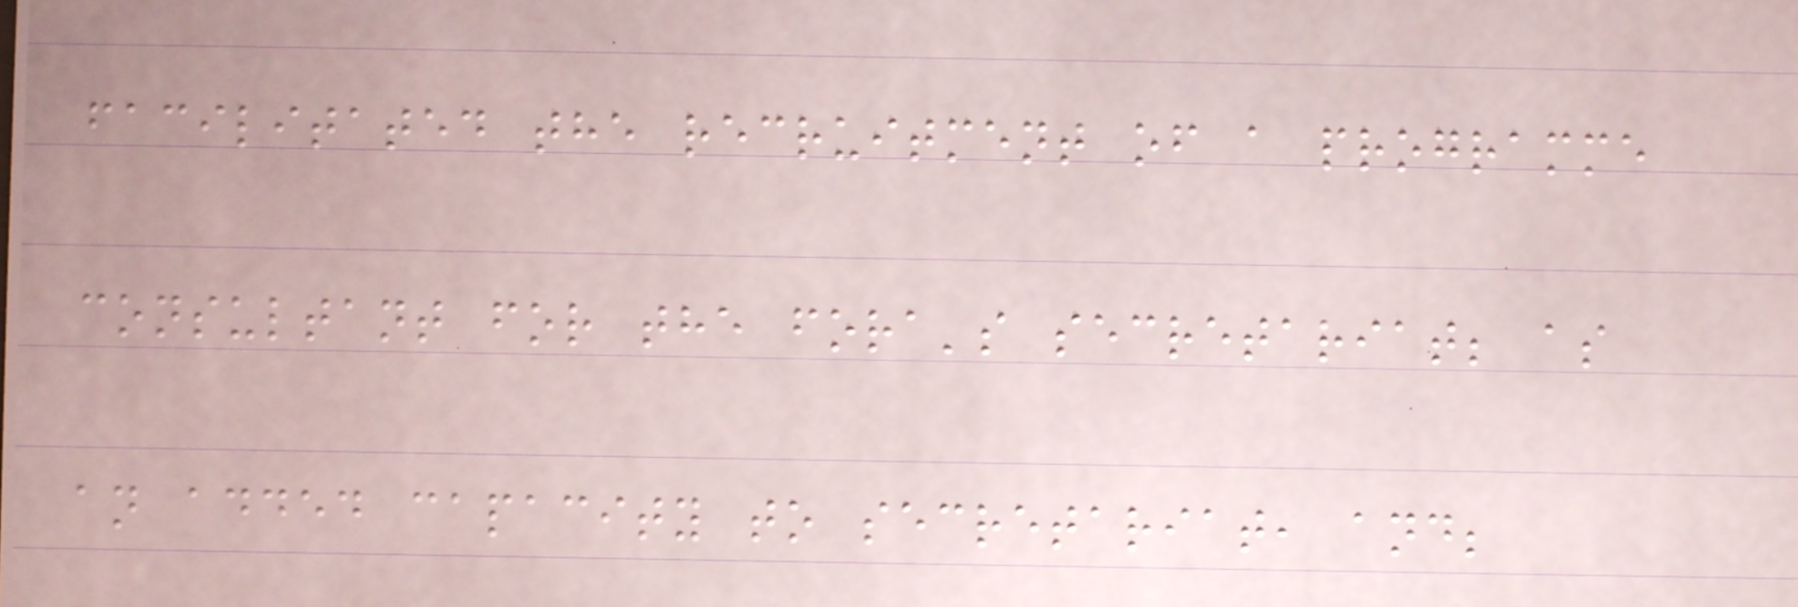facilitated the recruitment of a programme
consultant for the fora's secretariat; as
an added capacity to secretariat, and;
